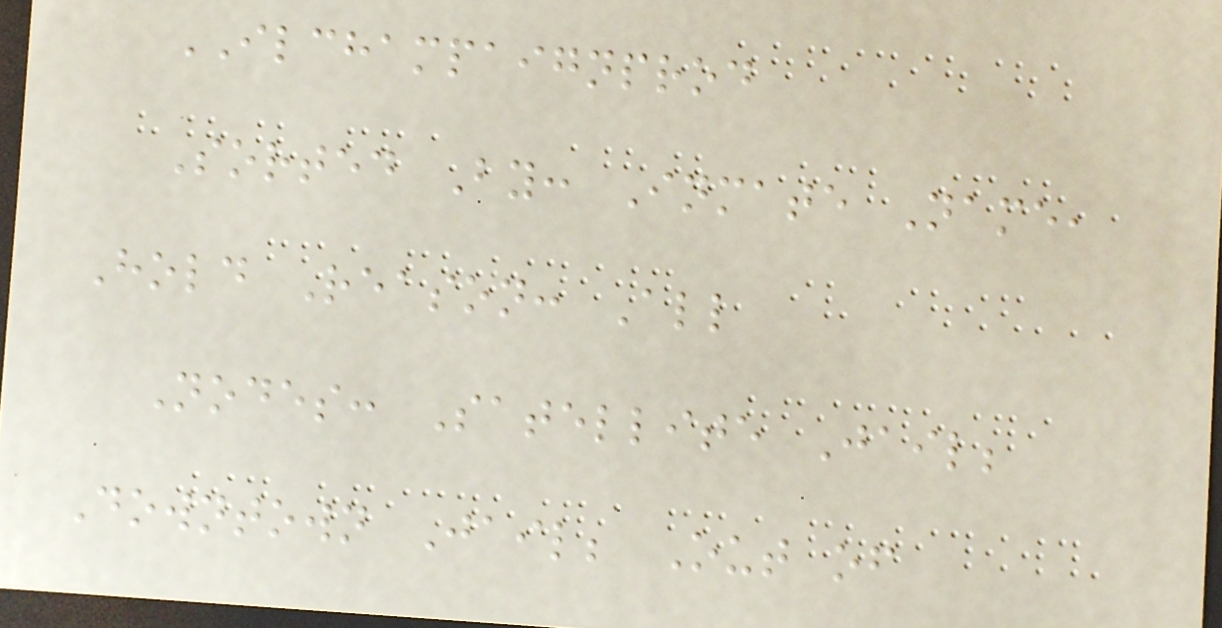ILCHAMPAIGNPROD
Sorted By: Inmate Name,
Hold Reason: All
Nodes: Satellite Jail;
Downtown Jail; Out of
